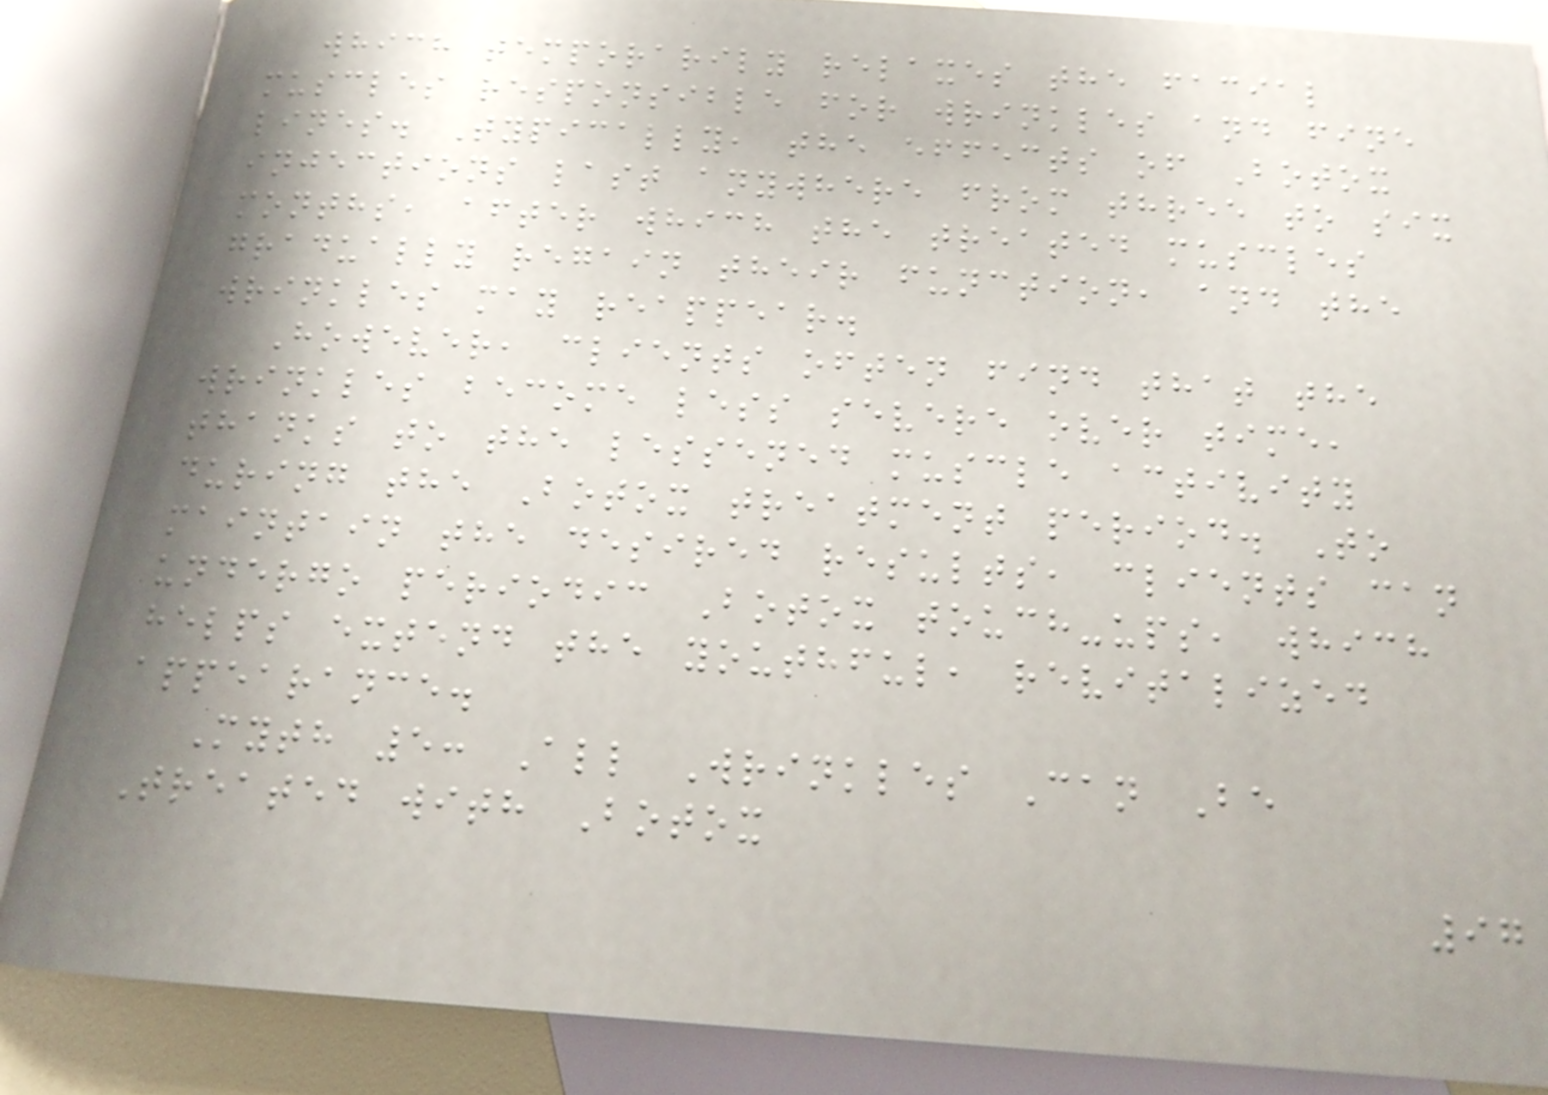which temporarily relaxes the facial
muscles responsible for wrinkles and fine
lines. Typically, the effects of Botox
injections last anywhere from three to six
months, after which the treated muscles
gradually regain their function, and the
wrinkles may reappear.
However, clients often find that the
wrinkles become less severe over time,
thanks to the lessened muscle activity
during the Botox treatment period. To
maintain the desired results, clients can
undergo periodic Botox touch-ups, which
helps extend the youthful, revitalized
appearance.
Myth 5: All Wrinkles Can Be
Treated with Botox
97
